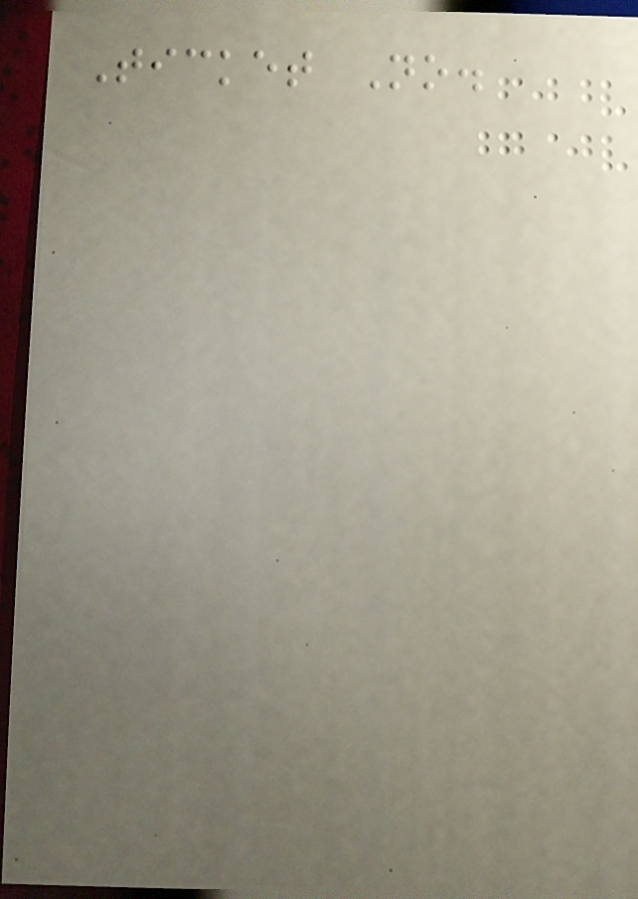Ticket No.
